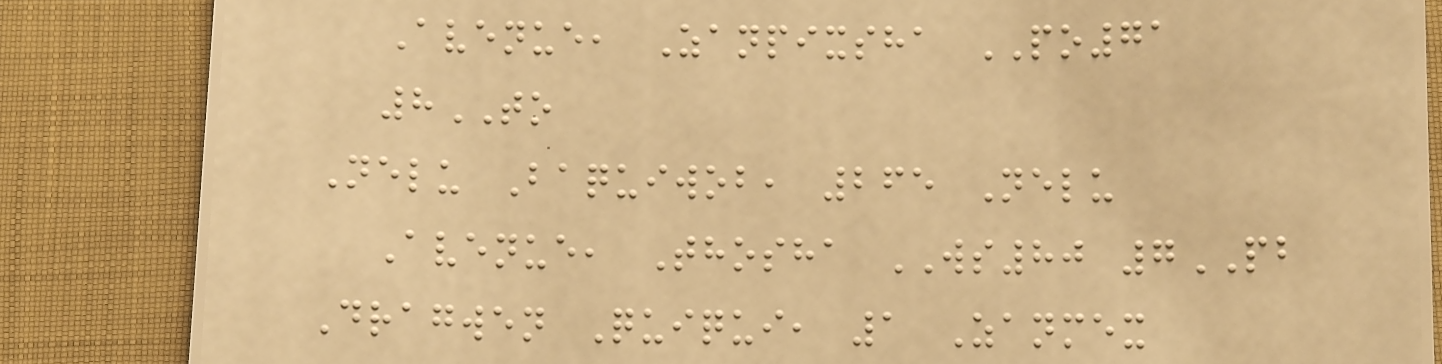Avenue, Zanpixsha PO71
8TO
Nelu Baquiwob, 265 Nelu
Avenue, Thosha WS80 7PB
Dragwen Quiqui, 1 Zanmex
